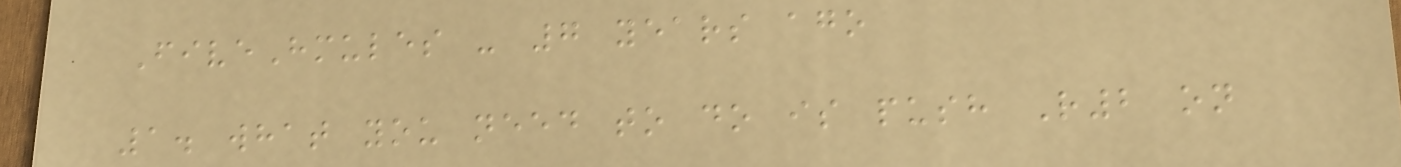FiveHmules - 7 years ago
1. what you need to do is push R2 on
